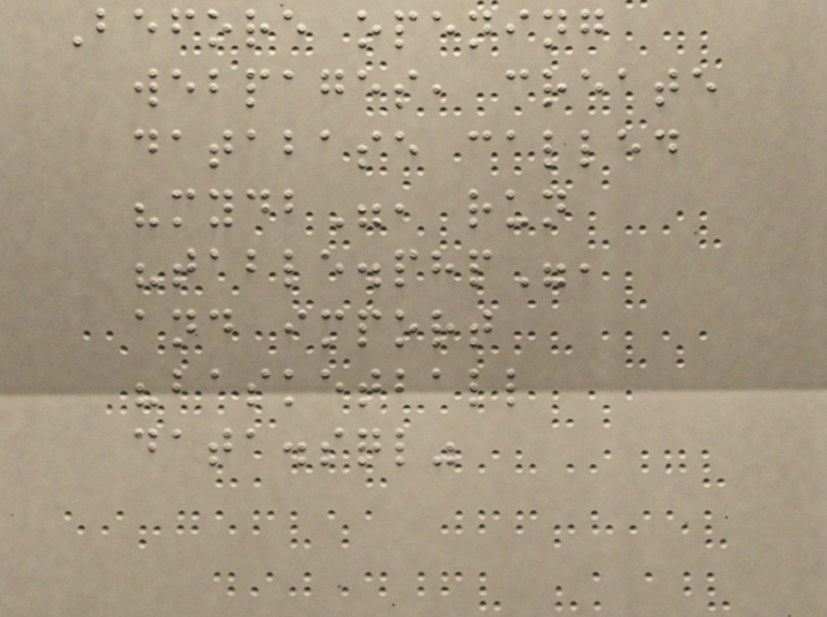Before opening
webpages, create
database called
"mydb", run
"table.php",
and import
"basketball
data.sql"
